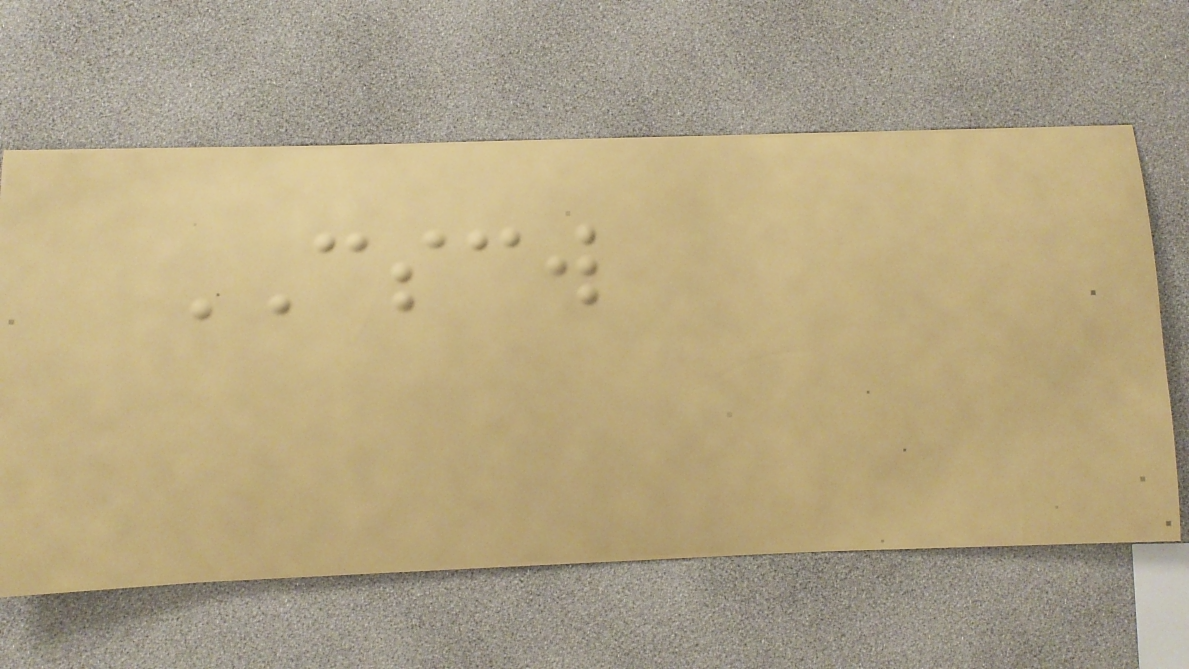CSCW
